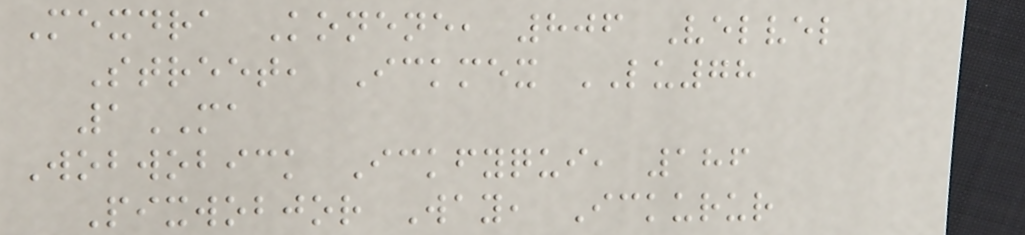Mexdra Konene, 806 Velvel
Street, Ickmex LU78
1MA
Wobwobick Ickfyqui, 186
Pixwobjor Way, Ickurur
